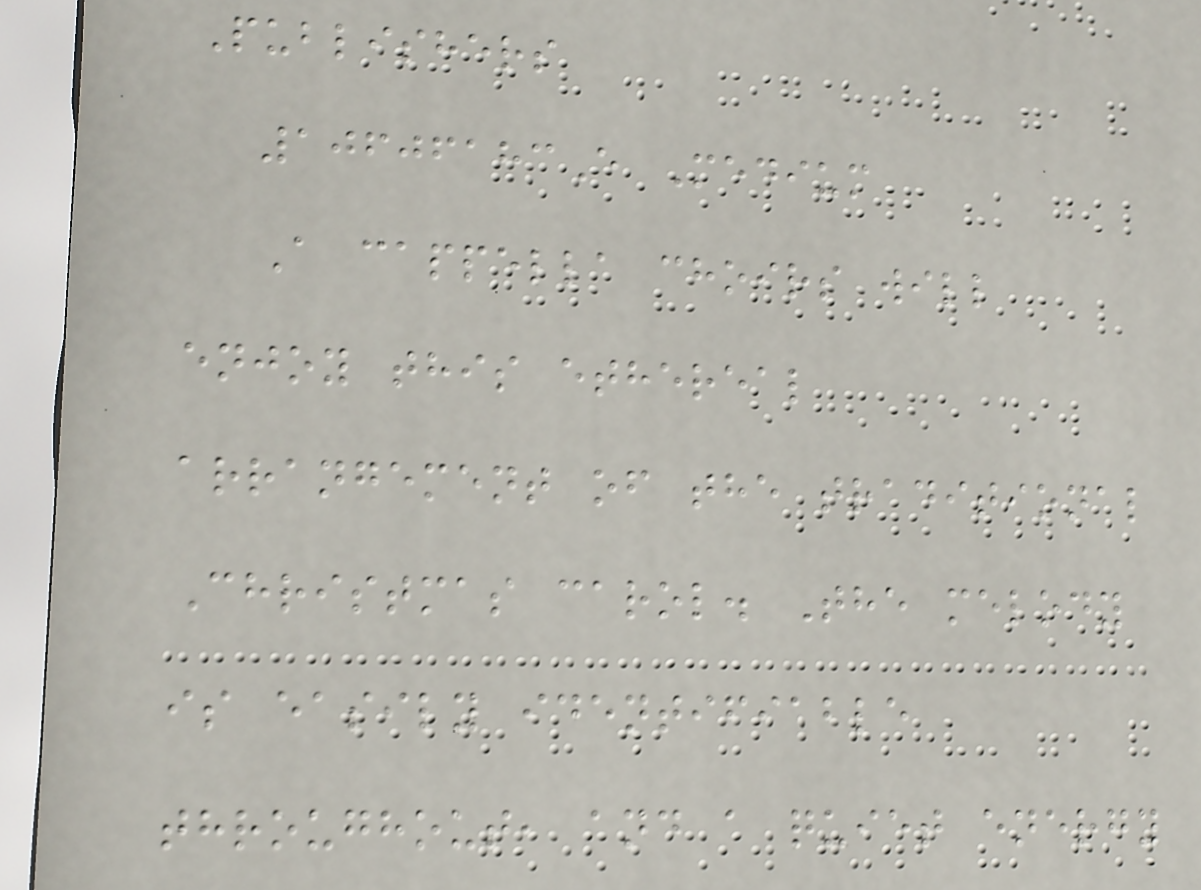Publishers
10606183E Medium
A cappella choirs will
enjoy this ethereal
arrangement of the traditional
Christmas carol. The melody
is easily identifiable
throughout, and a quiet energy
